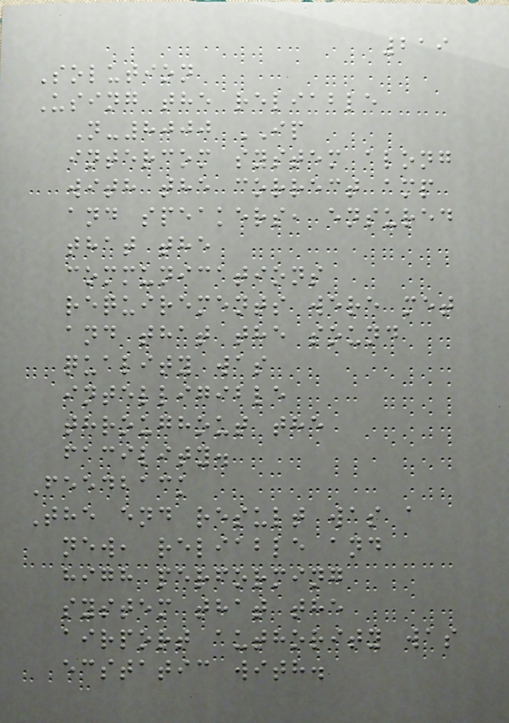219
Solution
Using the reliable
N-8000 IP
intercom system along
with the correct amp
and speakers, ensured
that the
communications
requirements were met
and that the sound
quality was
intelligible
throughout the
facility.
Feedback
The end result was a
new, reliable and
high performing
system that the
airport authority was
ecstatic with.
